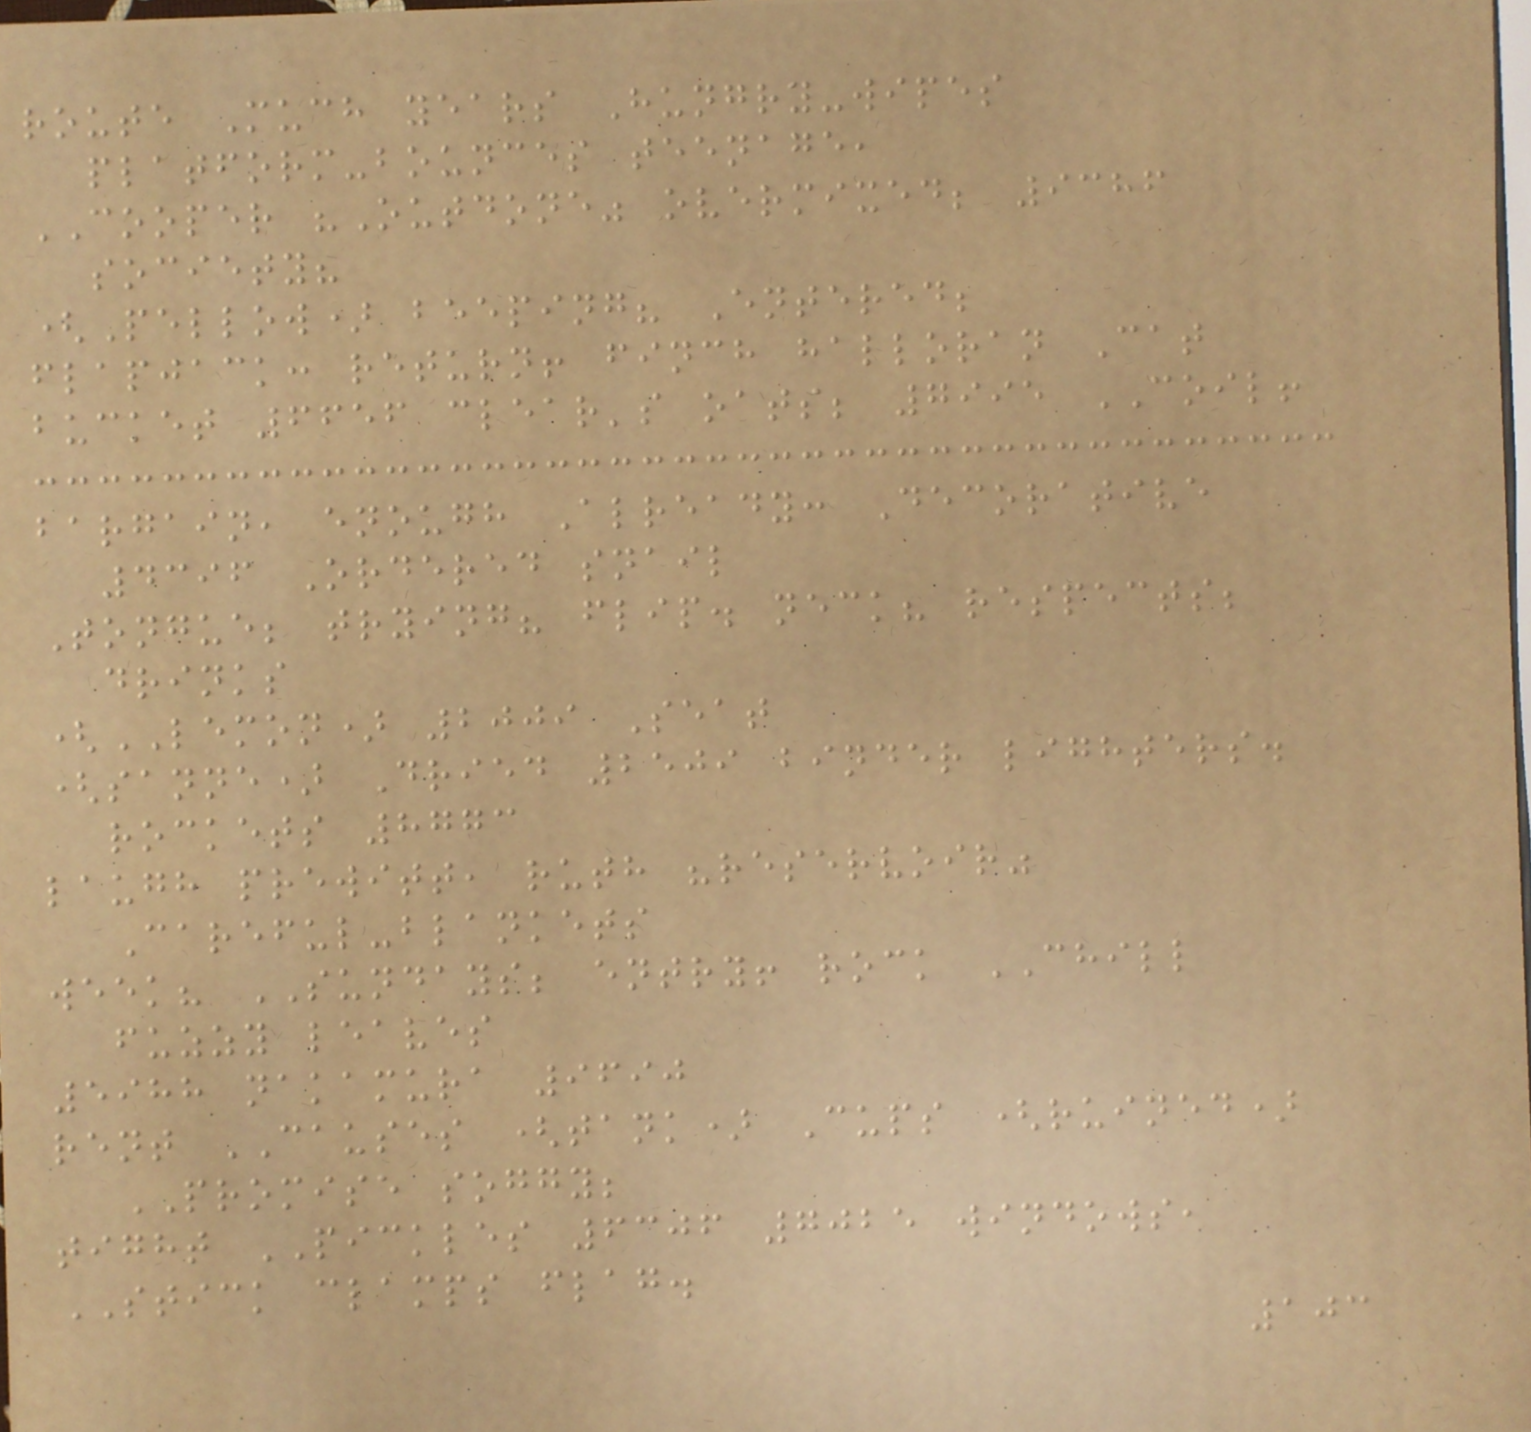route Much years Hungry-wipes
platform-bounces teenage,
COOPER "Outdone" overmixed; 9386
society?
(Pellow) beeping? Entered;
flapjack: return! finch halloran Cat
bucket 6656 clear's oats; 7995 COIL!
bargain, enough Already: Decorative
4396 Ordered snail
Tongue; trying? flip. neck? respects;
drinks
(LEMON) 2009 Seat
(sanne) Dried 2509 binder lighters.
rockets 8773
laugh prewitt, ruth "reservoir"
Careful-blankets
week? SUNDAYS; entry! rock CHILL
fuzzy leaves
5988 nakamura 9690
rent CAUSES (tank) Cups (ruined)
PROMISE soggy;
tight PICKLES 6306 7025 windows,
STICK clamps flag.
103
